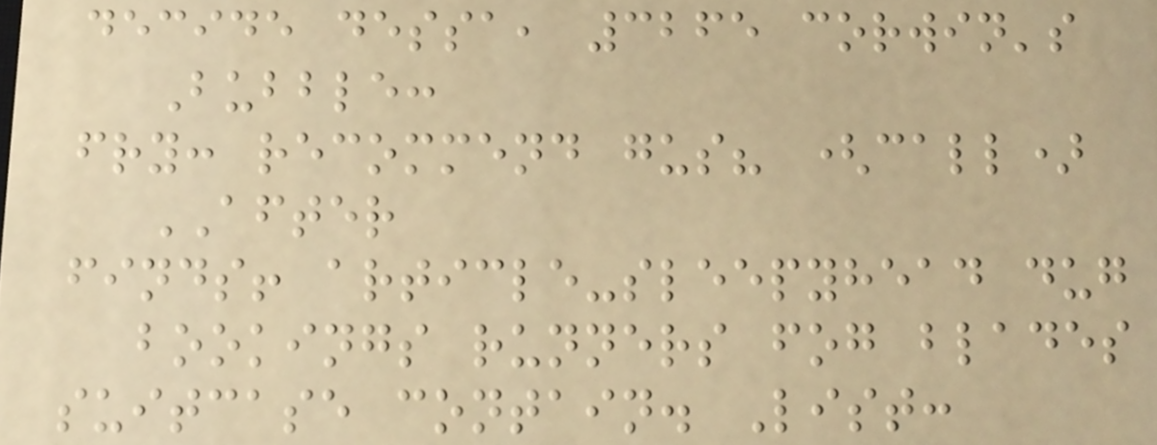decide dessa, 3265 corwin's
Bubble:
fry: recommend gus? (call)
AFTER
finds! article-sleepyhead dug
bookings runners fog blades
suitcase contain. List:
